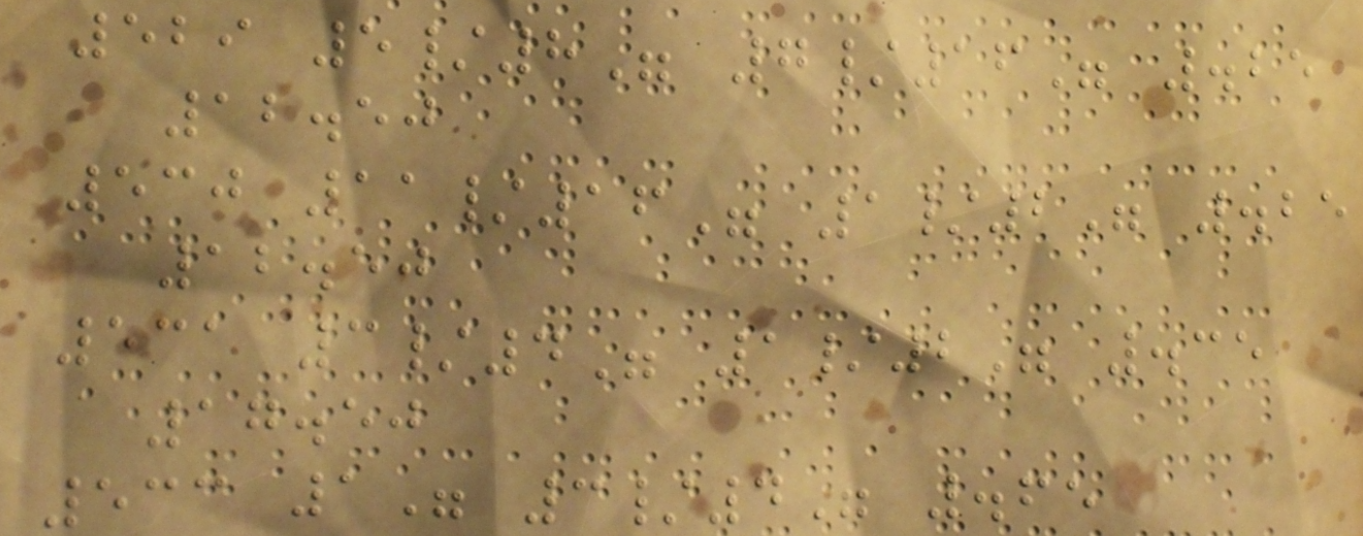529 5/8" 7/16" .25
12.50
530 11/16" 1/2" .25
12.50
531 3/4" 1/2" .35
17.50
533 1" 3/4" .65
